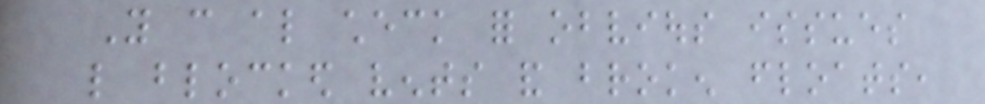You can also check for obvious issues
like blocked vents and broken floats,
